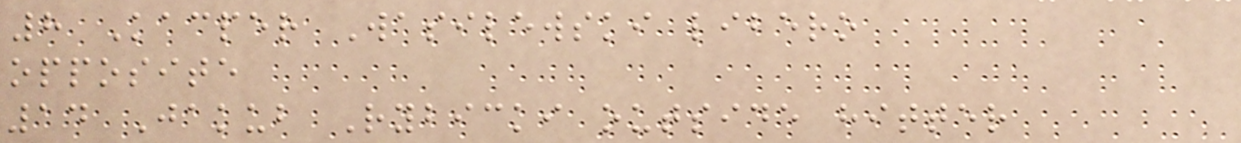8 Kacper Wasilewski libero
opposite
14 Jakub Rybicki outside hitter
